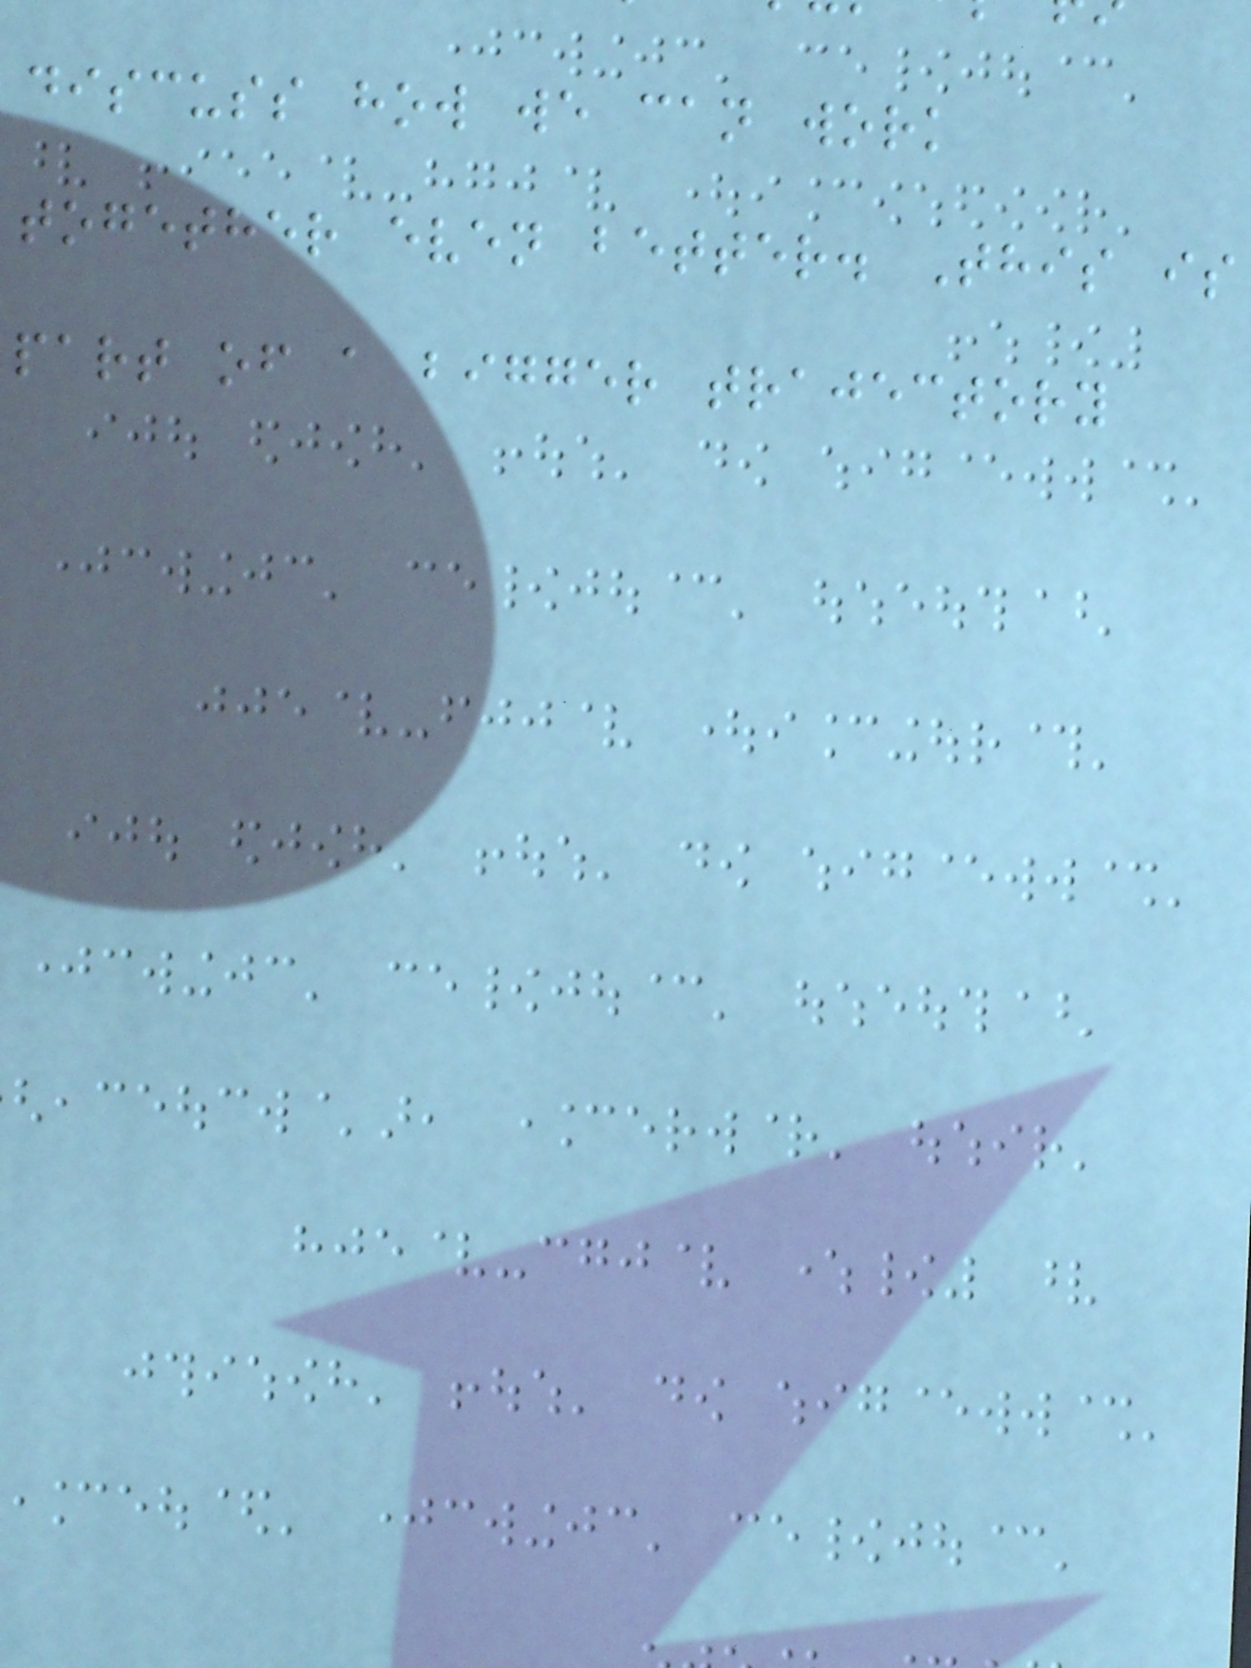discuss how we can work
together even better. This is
part of a bigger trajectory
